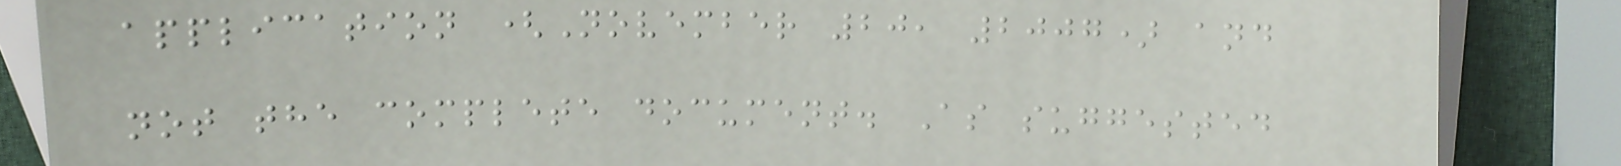application (November 20, 2007) and
not the complete document. As suggested
